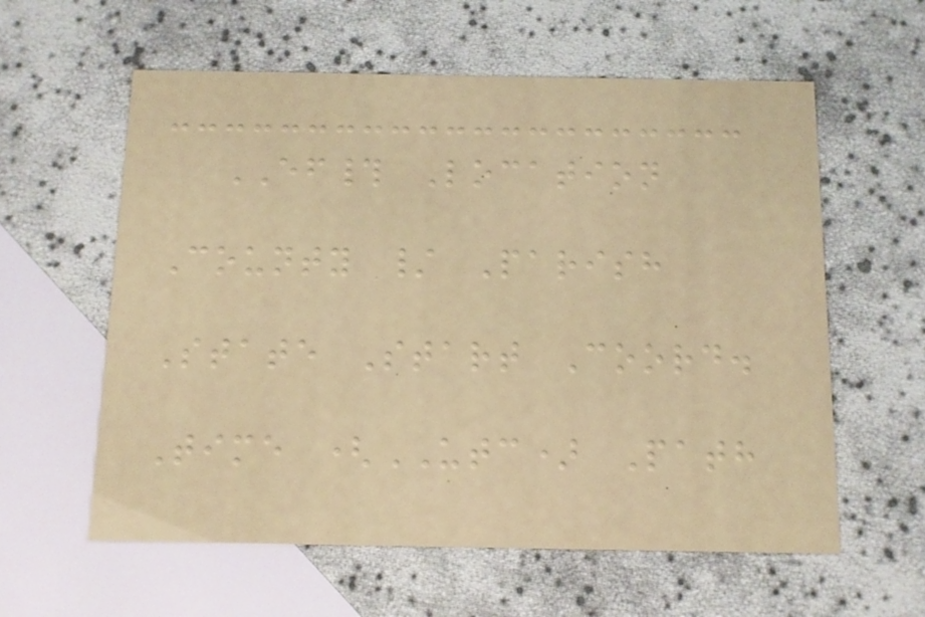EF# Location
County / Parish
State Start Coord.
Time (UTC) Path
